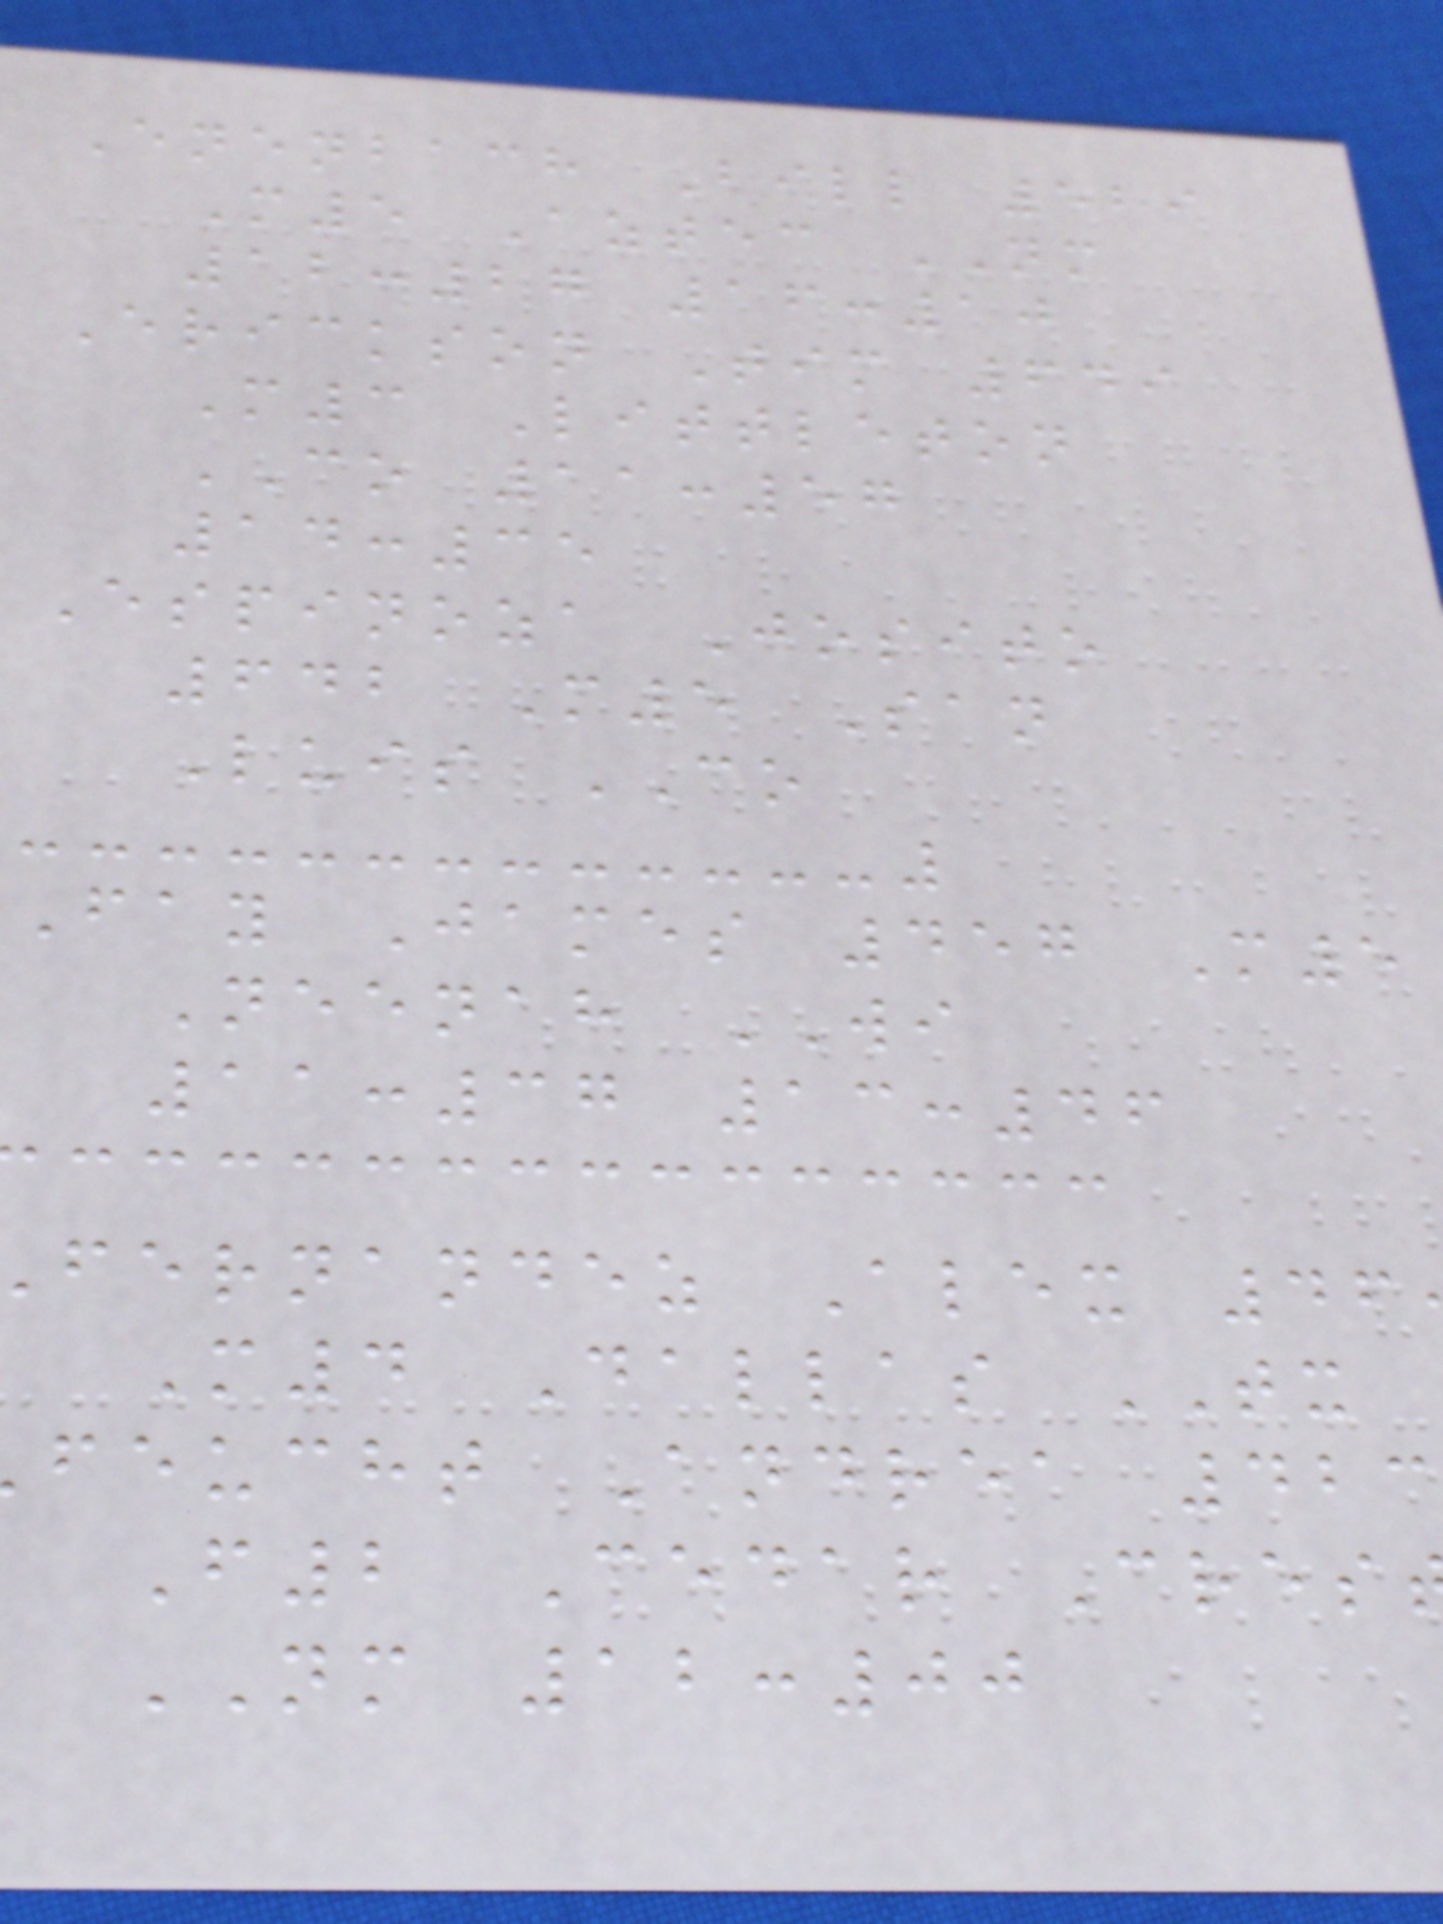Enenbach Bill 529
M5 Aztec NM
12:27 16:10
Erickson Tim 649
M3 Littleton
CO 11:57
14:35
Espinoza Josito
642 M5 San
Luis CO
Fay James 457 M5
Neenah WI
11:37 13:46
fernandez Alex 46
M4 Dallas TX
feucht Andrea 423
F2 Cedar Cres
NM 12:00
